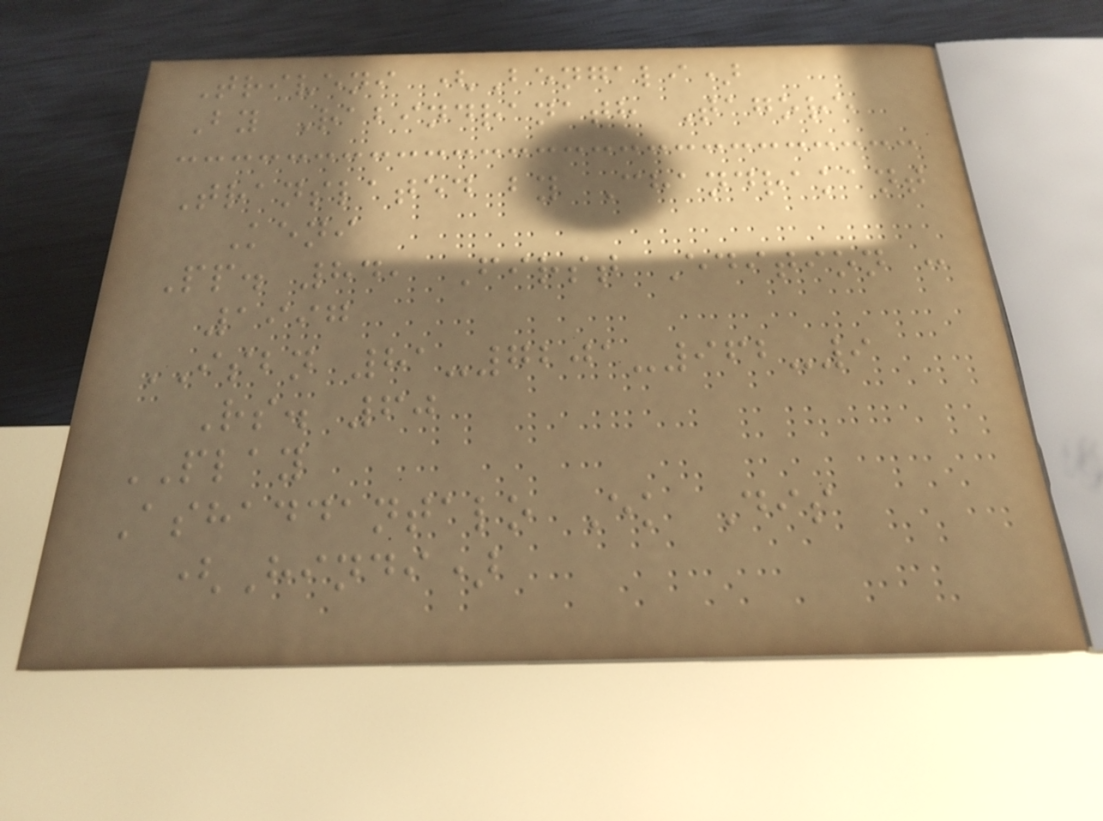Triveni (Bengali)
By Rabindranath Tagore
Translated by Chandrakant
Keni
Pp. 84, First Edition :
1997
ISBN 81-7201-962-9
Rs. 60
PLAY
Ashaddantalo Ek Dis
(Hindi)
